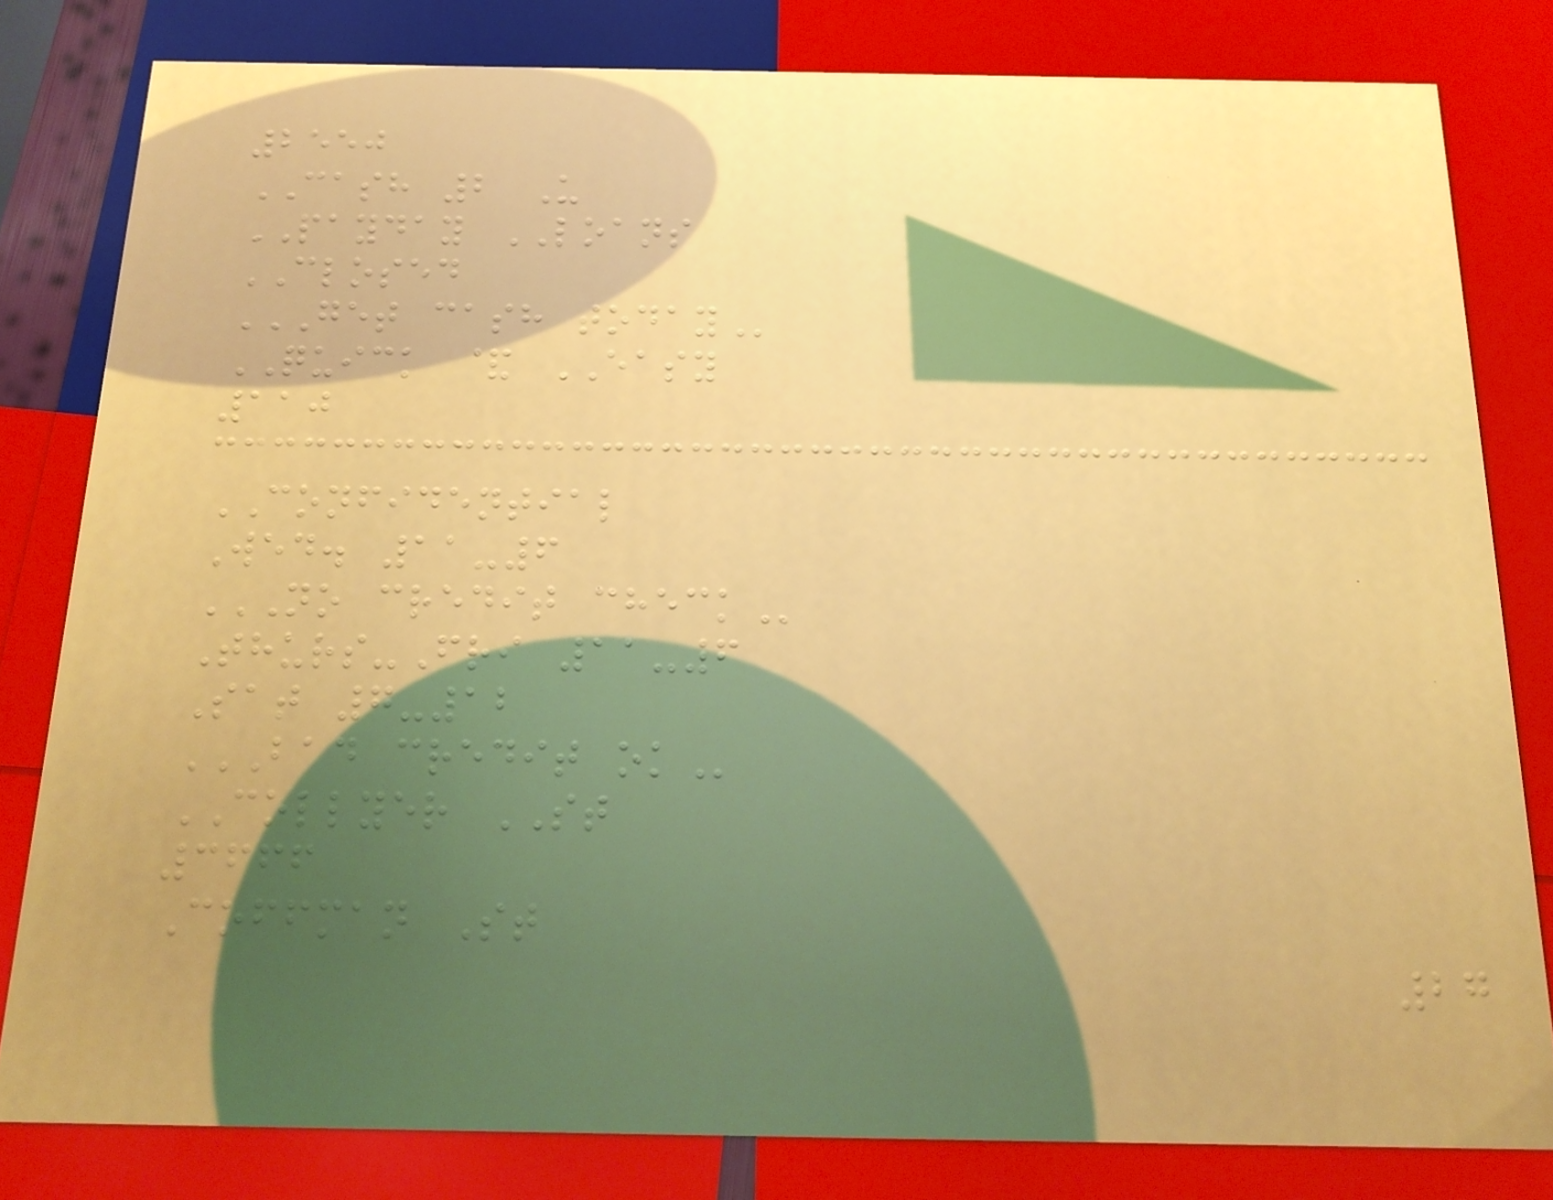2550
CASH 2 U
PAYDAY LOANS
CLOSED
GET CASH TODAY
QUICK & EASY
110
CONFIDENTIAL
Wed. 11-6
NO CREDIT CHECK
Thurs-Fri 11-6
Sat 7-12
BAD CREDIT OK
COLLYER ST
3666
Coffman St
27
